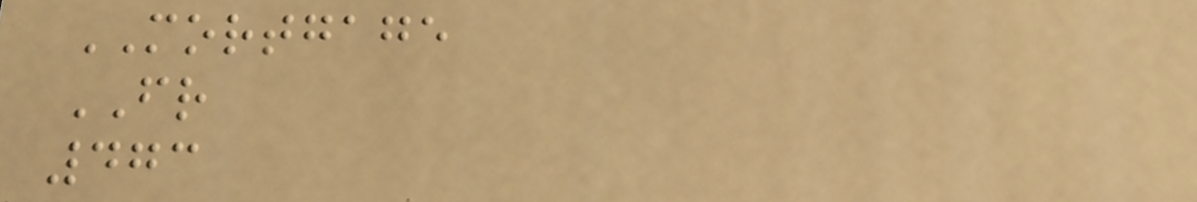MORTGAGE
FR
473
